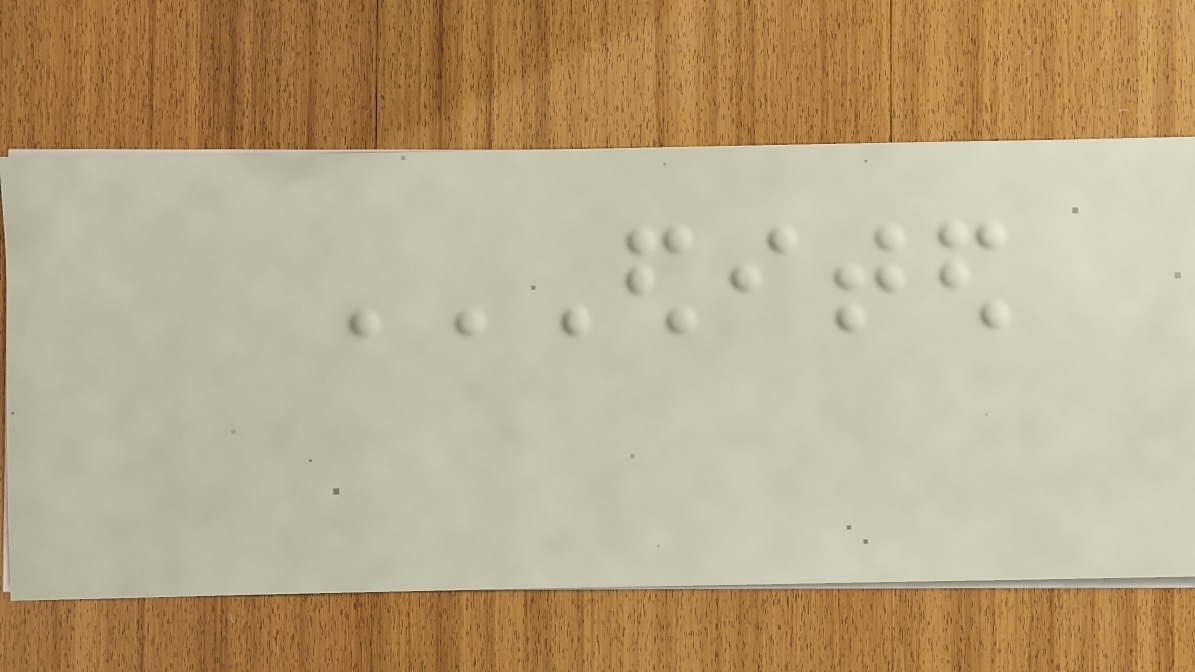EDITED
